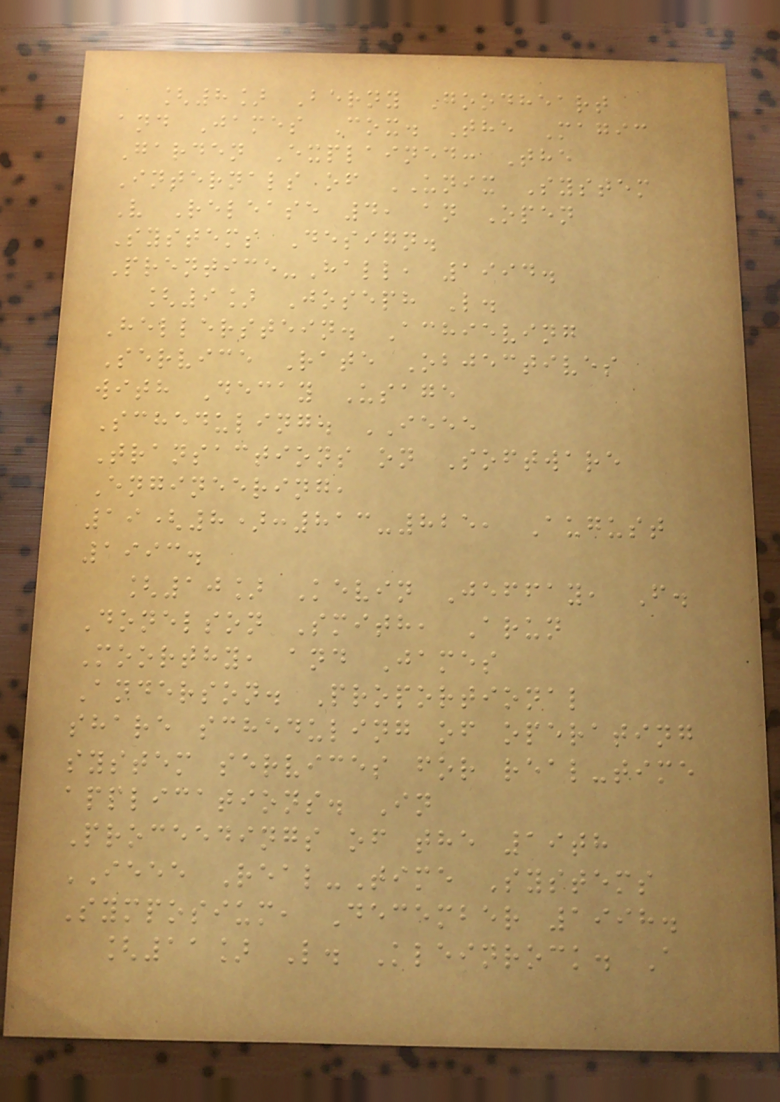[8] Berny Goodheart
and James Cox. The Magic
Garden Explained: The
Internals of UNIX System
V Release 4, an Open
Systems Design.
Prentice-Hall, 1994.
[9] Joseph L.
Hellerstein. Achieving
Service Rate Objectives
with Decay Usage
Scheduling. IEEE
Transactions on Software
Engineering,
19(8):813-825, August
1993.
[10] Kevin Jeffay, F.
Donelson Smith, Arun
Moorthy, and James
Anderson. Proportional
share scheduling of operating
system services for real-time
applications. In
Proceedings of the 19th
IEEE Real-Time Systems
Symposium, December 1998.
[11] L. Kleinrock. A
